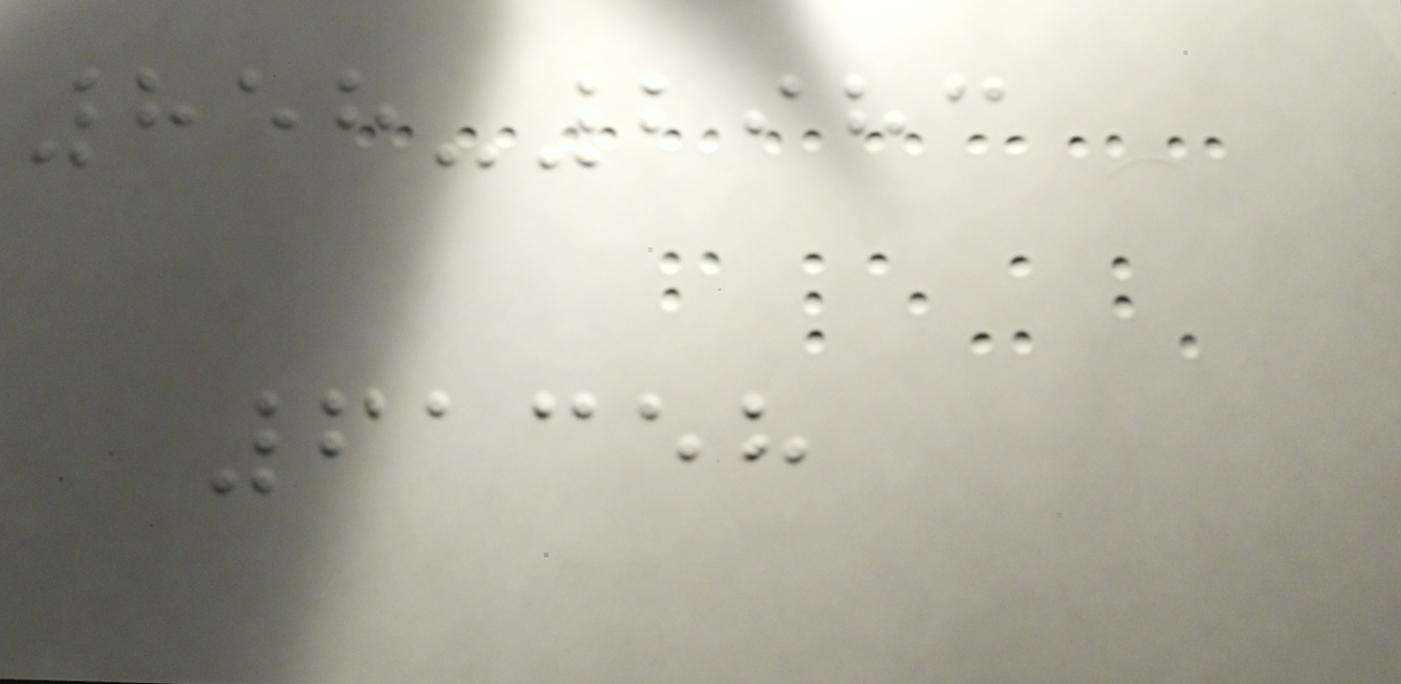858-2983
61358
